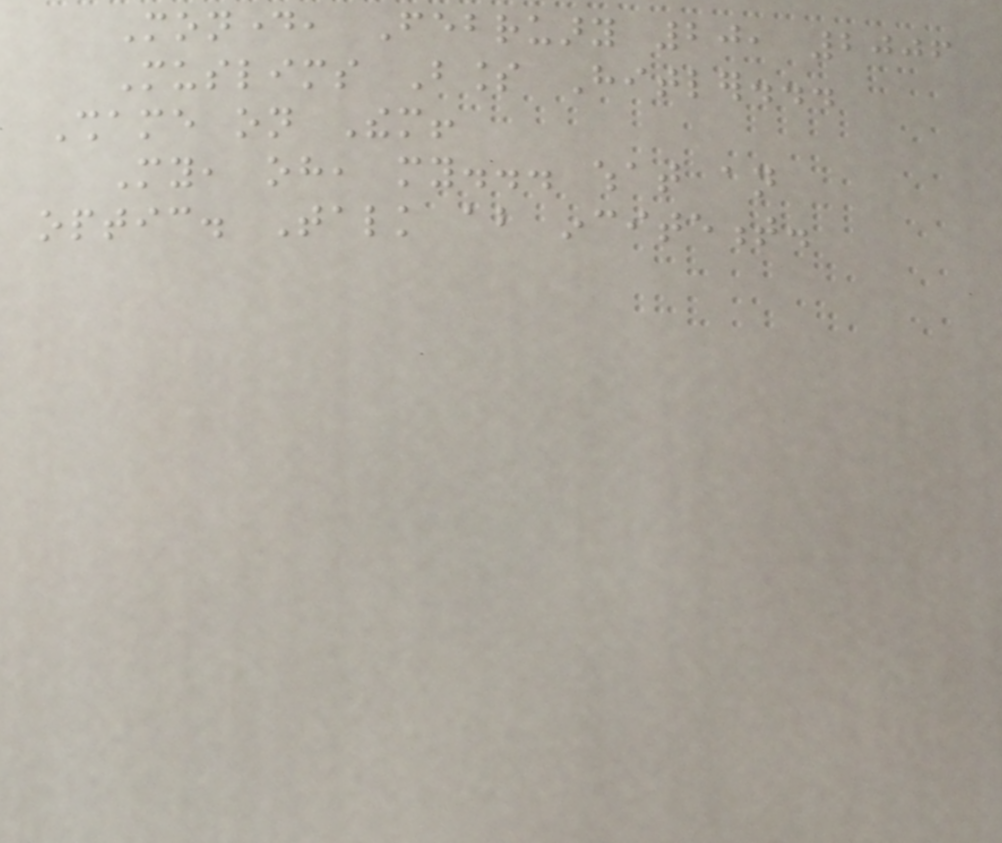Monday, February 20, 2006
Muslims Bless Hitler...
Shame on Them!
My, oh, my... what an
optic. Talk about incitement.
